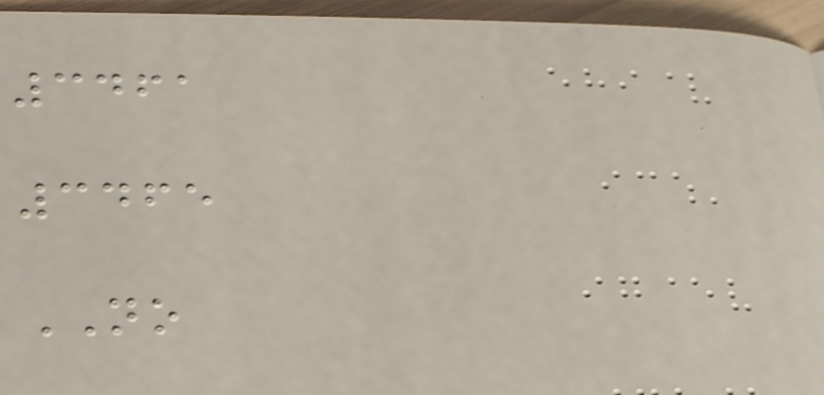3461
3465
NO
